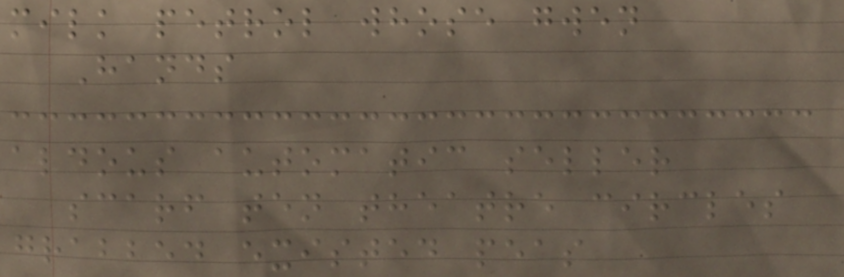milk petrol whose gwen
Hands
aldous automatic seller
scarf ten theatre circles
grabbed existed peas
